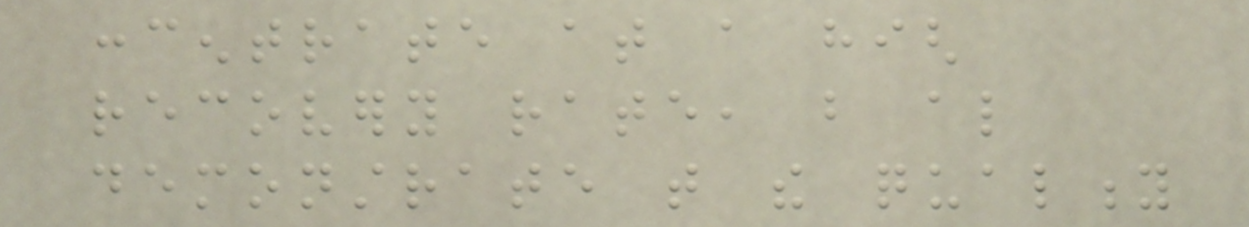concentrate at a high
recovery rate, but also
demonstrate that the quality
